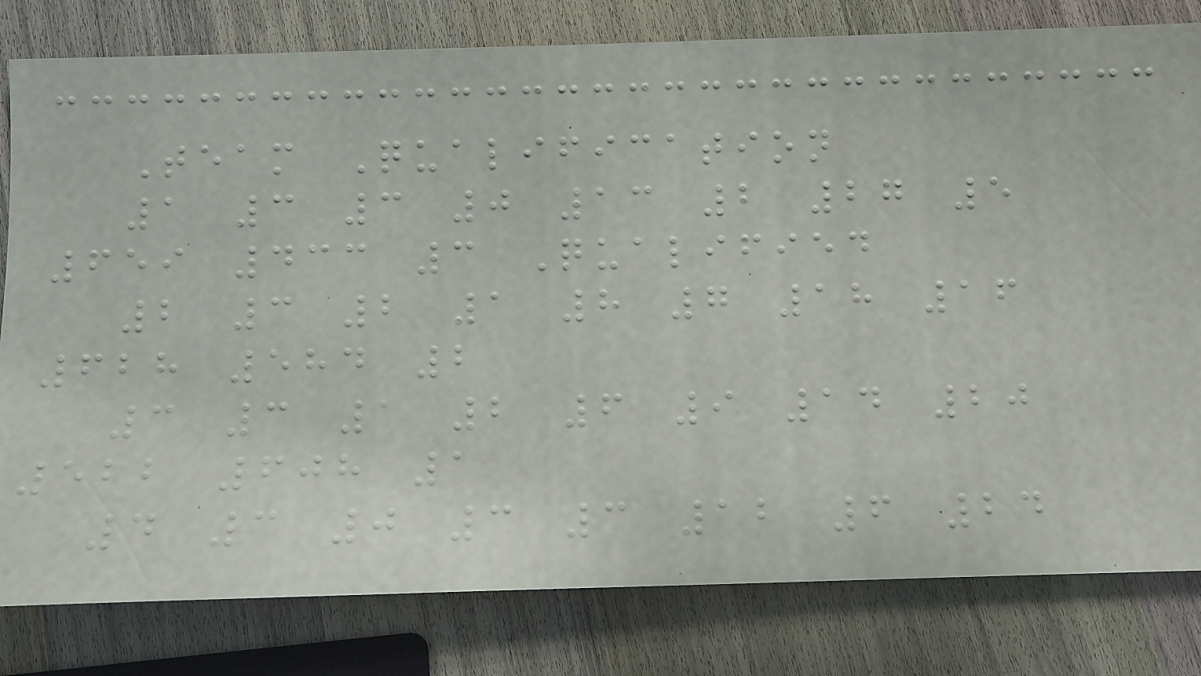Team Qualification
1 3 3 0 13 2 27 5
659 433 3 Qualified
2 3 2 1 8 7 18 16
628 584 2
3 3 1 2 6 9 14 20
522 608 1
4 3 0 3 3 12 6 24
